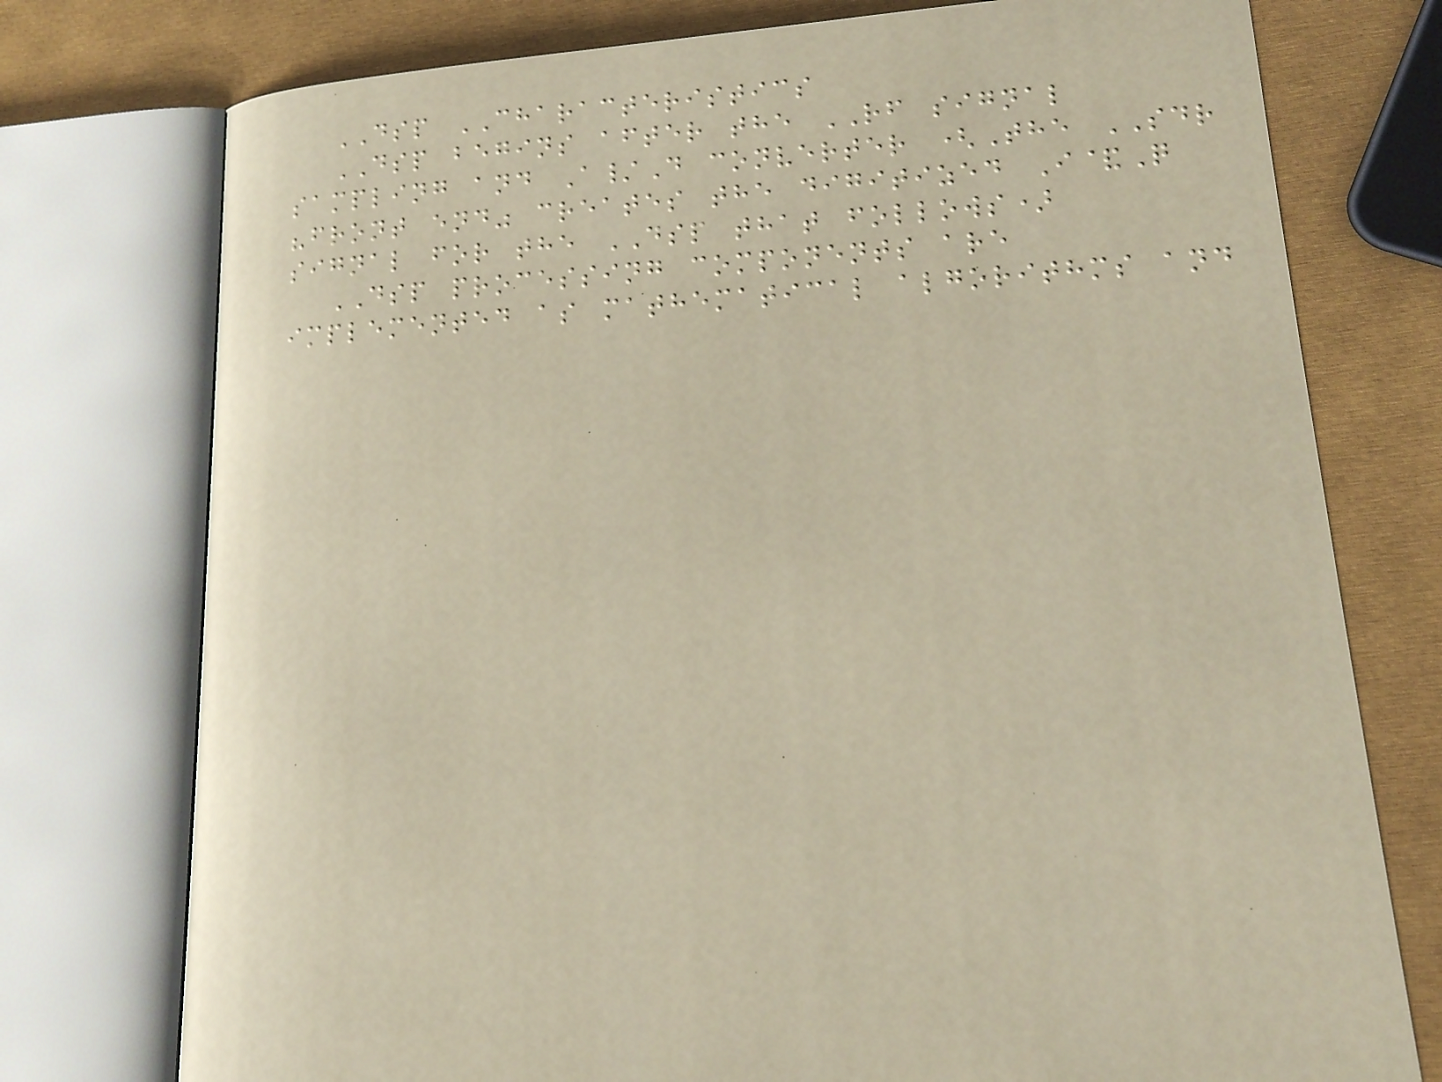DSP CHARACTERISTICS
DSP begins after the RF signal
sampling and A/D converter (The SDR
"front end" creates the digitized I&Q
signal for the DSP that follows)
DSP processing components are
implemented as mathematical algorithms and
